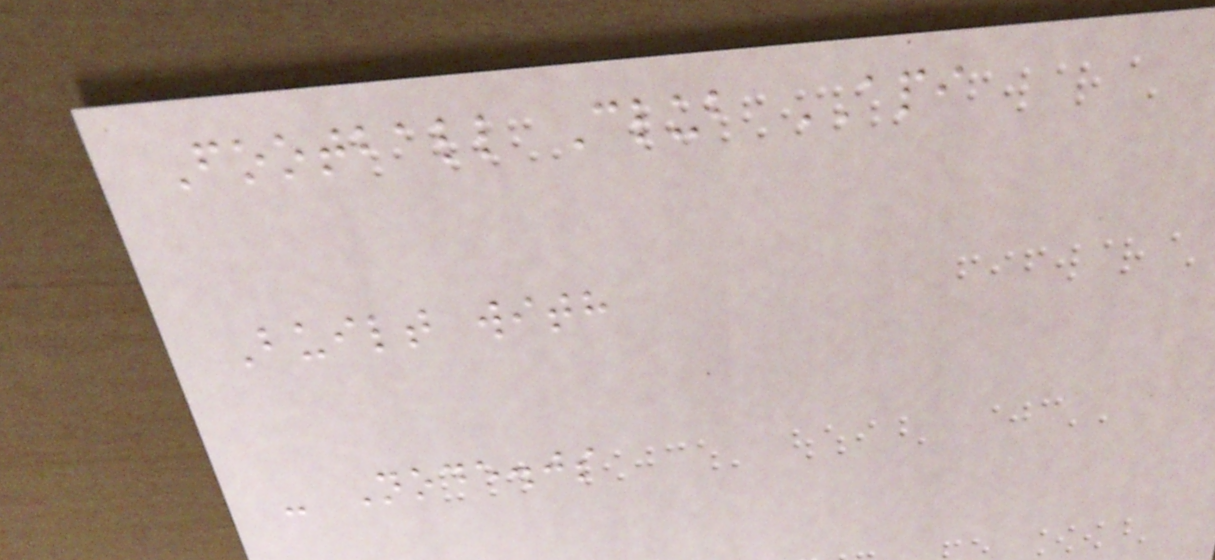Football Club API
Built with
- Node.js
